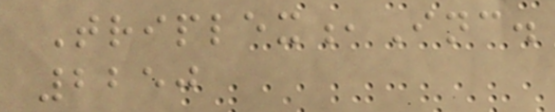Triplex,Inc.
2250
